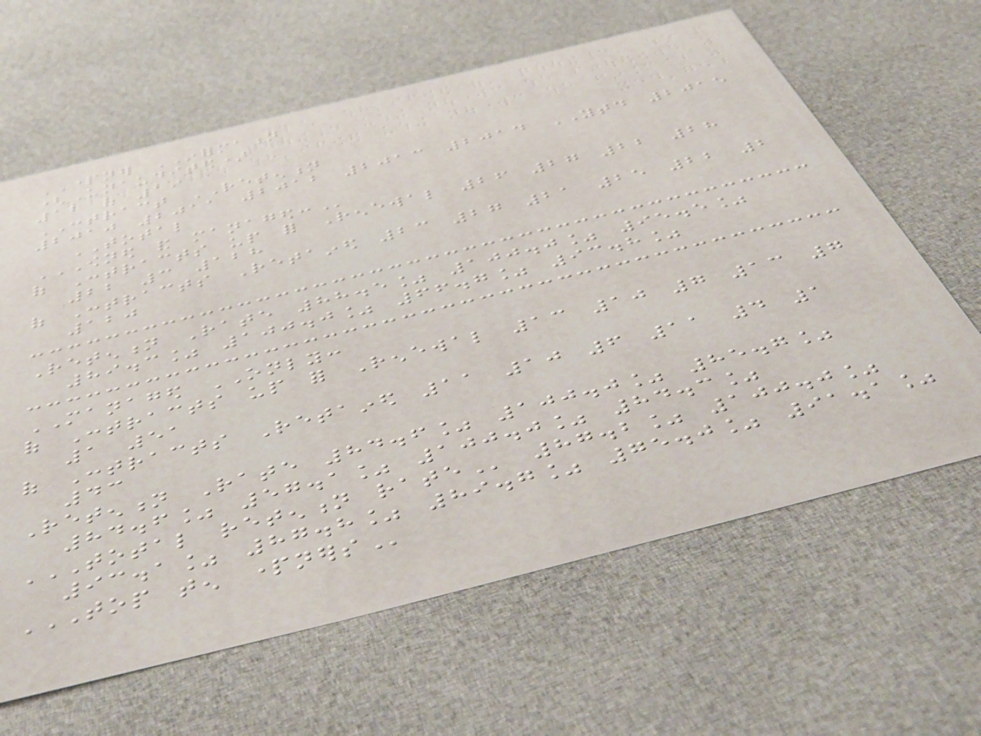PARTNER INFORMATION
(Unaudited)
12 of 19
CONTRACT RETENTION
2010 2011 2012 2013 2014 YTD 2015
TOTAL
OWNED AND MANAGED:
of Contracts up for Renewal 26 27 22 28
22 3 128
of Contracts Retained 23 27 21 25 22 2
120
Retention Rate 88.5% 100.0% 95.5%
89.3% 100.0% 66.7% 93.8%
MANAGED ONLY:
of Contracts up for Renewal 13 10 7 13 7
1 51
of Contracts Retained 11 10 6 11 4 1
43
Retention Rate 84.6% 100.0% 85.7%
84.6% 57.1% 100.0% 84.3%
TOTAL RETENTION RATE 87.2% 100.0%
93.1% 87.8% 89.7% 75.0% 91.1%
TOP TEN PARTNERS
